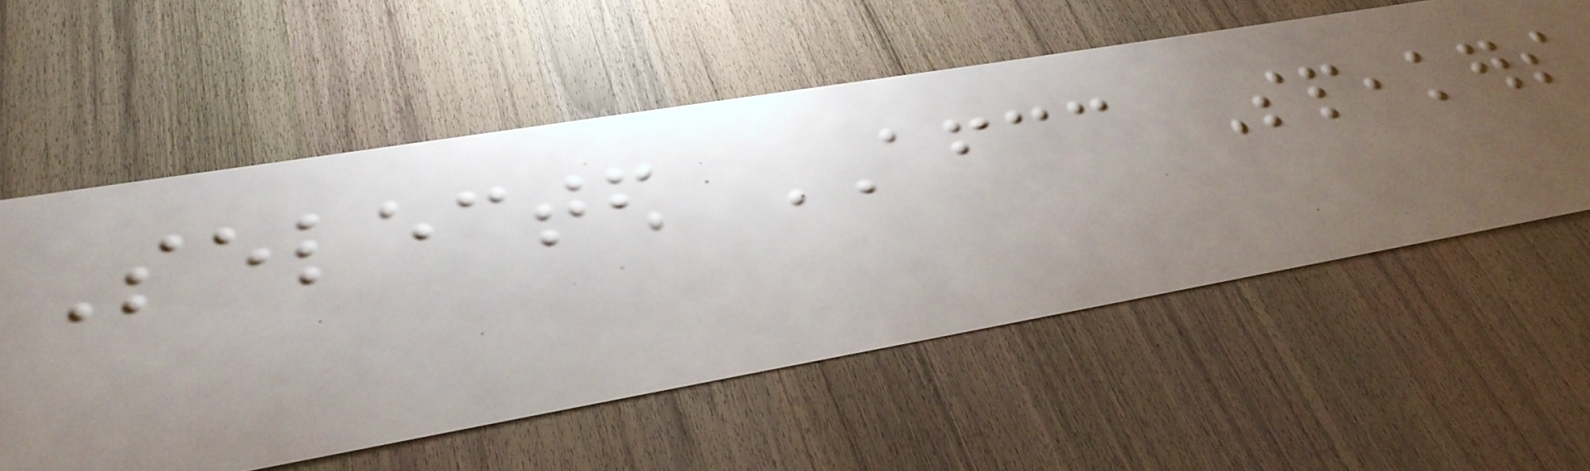Selected AFCC Speakers
